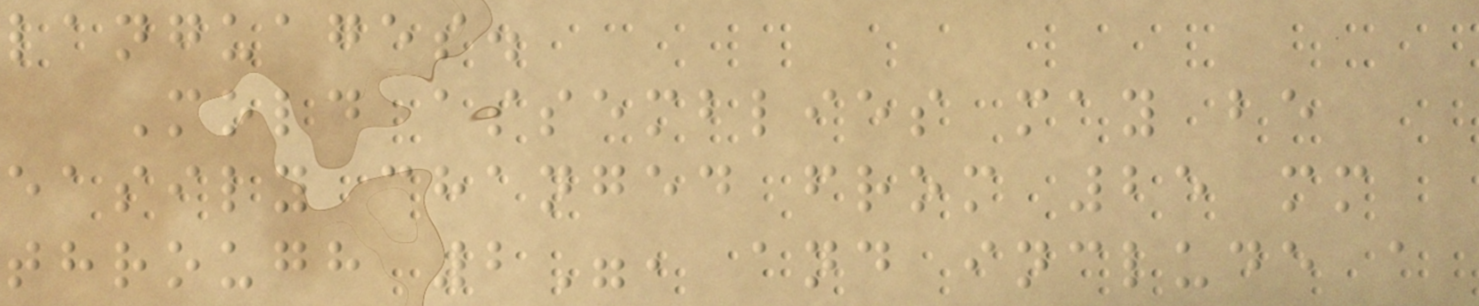languages.
Mold assemblies may be
easily changed from 25 mm
through 2", and include a
